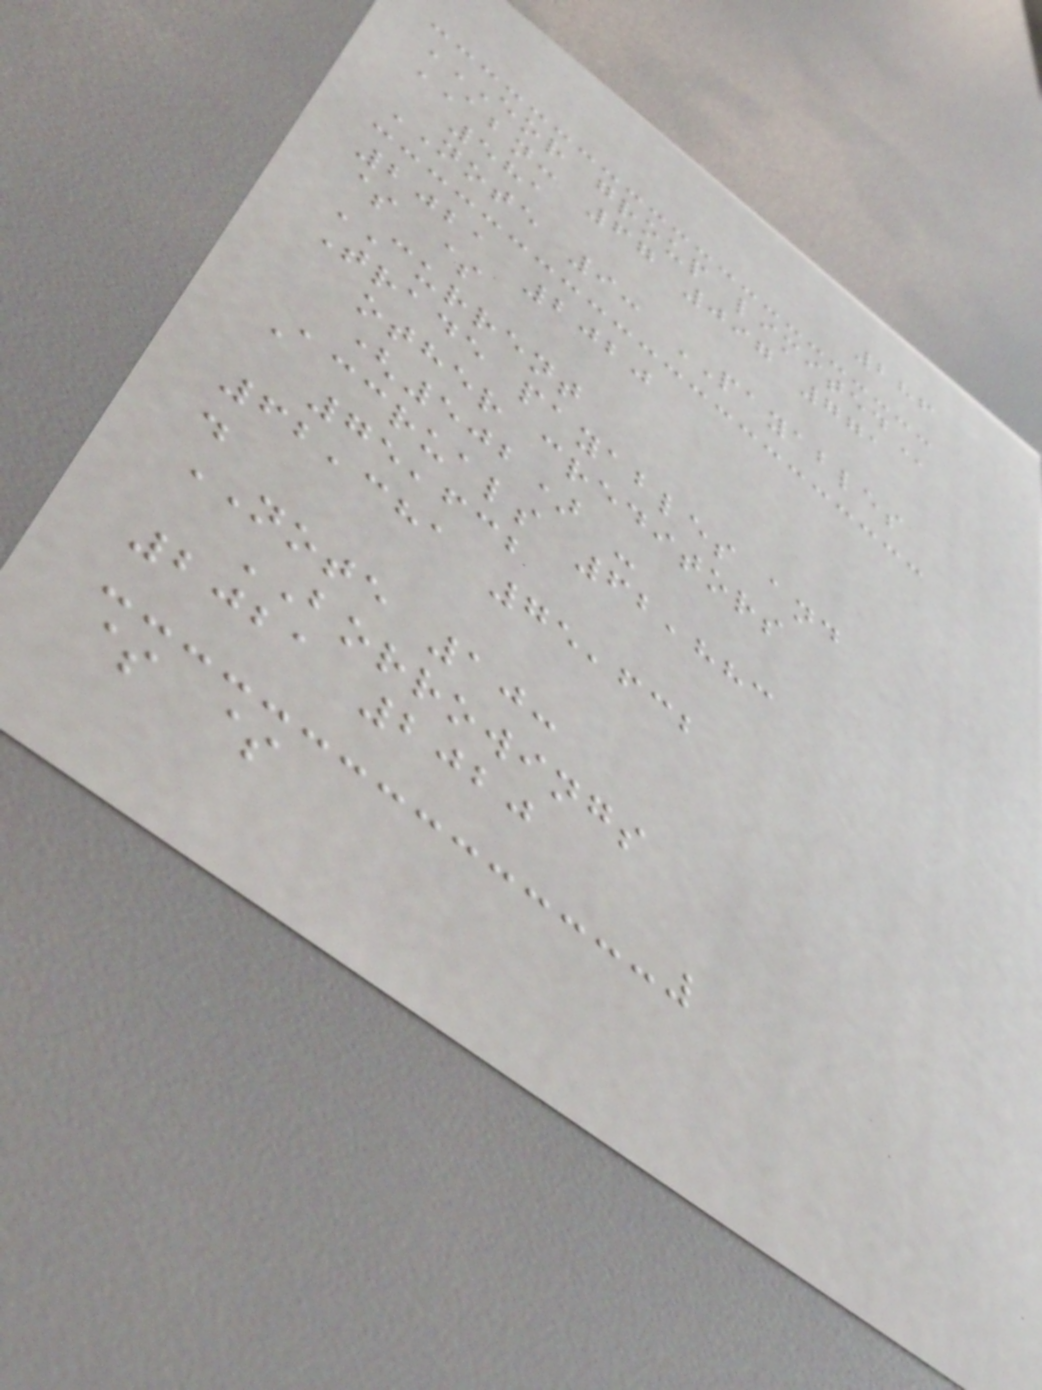286
EOR GROUP LIMITED
ABN: 67 097 771
581
NOTE 9: PAYABLES
2021 2020
$ $
CURRENT
Trade payables and
other creditors
(502) -
Accruals 62,883
75,632
62,381 75,632
.
NOTE 10:
BORROWINGS
2021 2020
$ $
